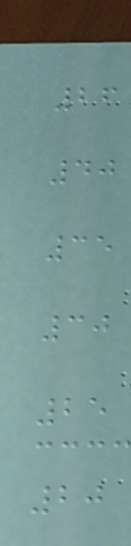26
40
35
30
25
20
